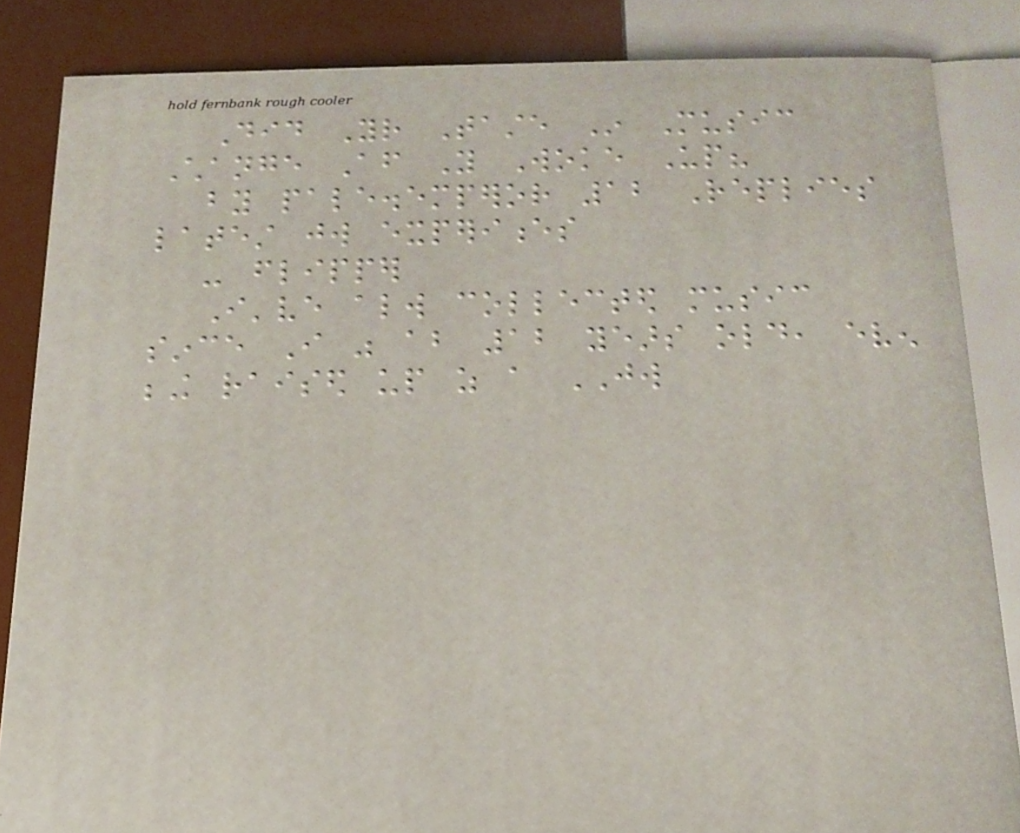Did Your Taste In Music
Change After You Woke Up?
by pale.emperor 12 Replies
latest jw experiences
- flipper
I've always collected music
since I was about 12 years old, even
being raised up as a JW
